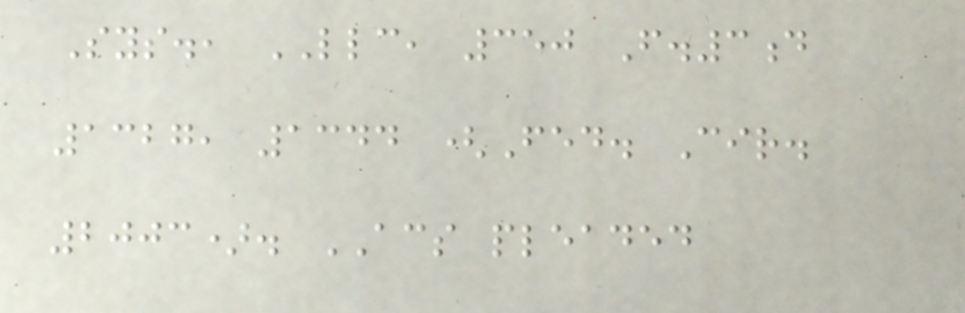Sys., LLC, 350 F.3d
1327, 1344 (Fed. Cir.
2003). ACS pleaded
